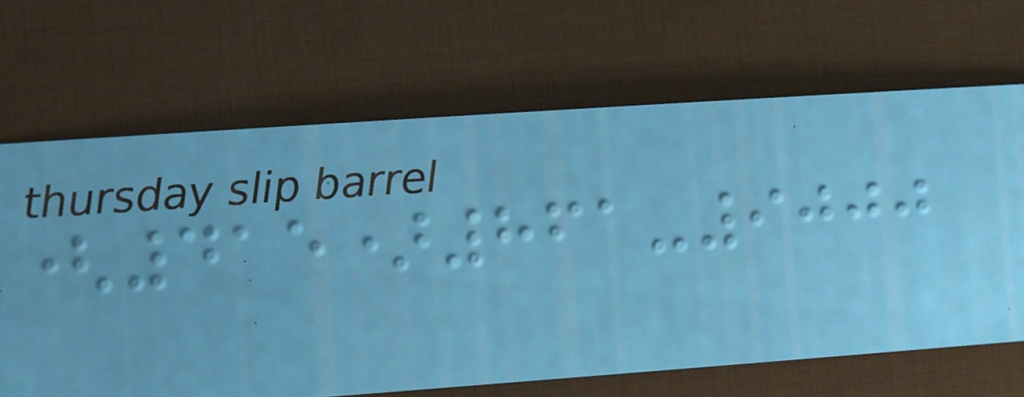(415)861-9000
